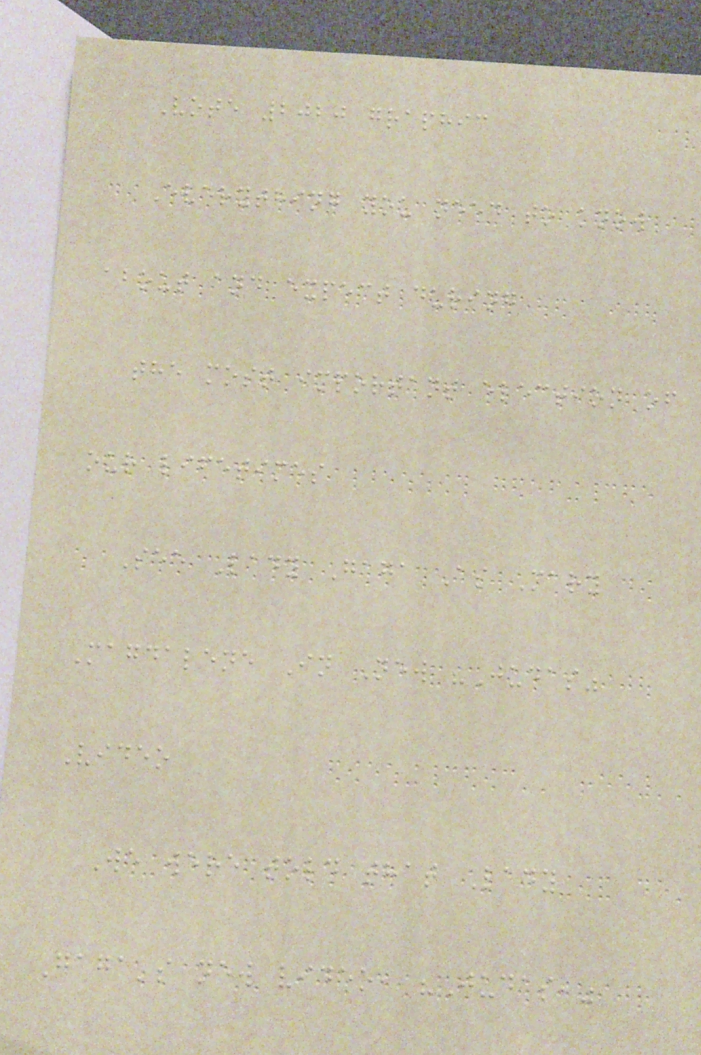Vote 2020 graphic
Everything you need to know
about and expect during
the most important election of
our lifetimes
See Lady Gaga As Mary
Magdalene In New "Judas"
Video
We were told that Lady
Gaga's new video, "Judas,"
